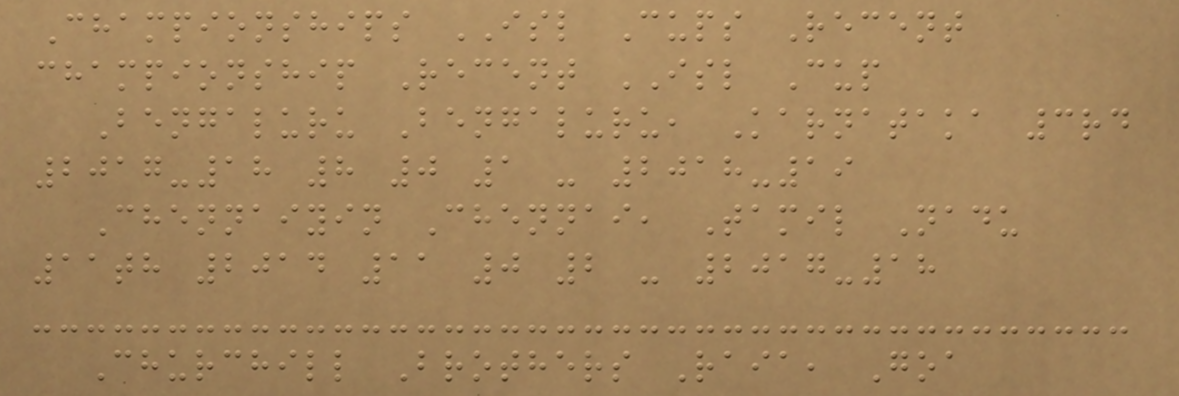Championships ISL Cups Recent
championship Recent ISL Cup
Bengaluru Bengaluru, Karnataka 3rd
2017-18 8 0 1 - 2018-19
Chennaiyin Chennai, Tamil Nadu
11th 2014 11 0 2 - 2017-18
Churchill Brothers Raia, Goa
